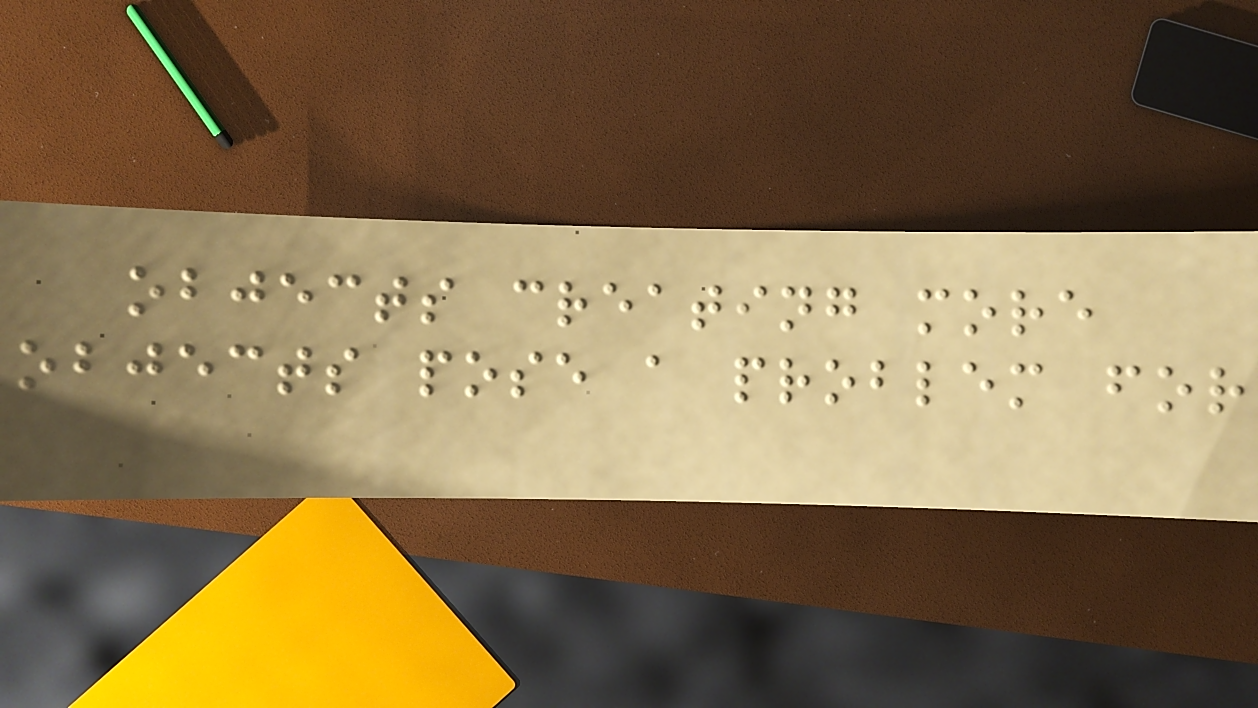objects creating more
objects pose a problem for
